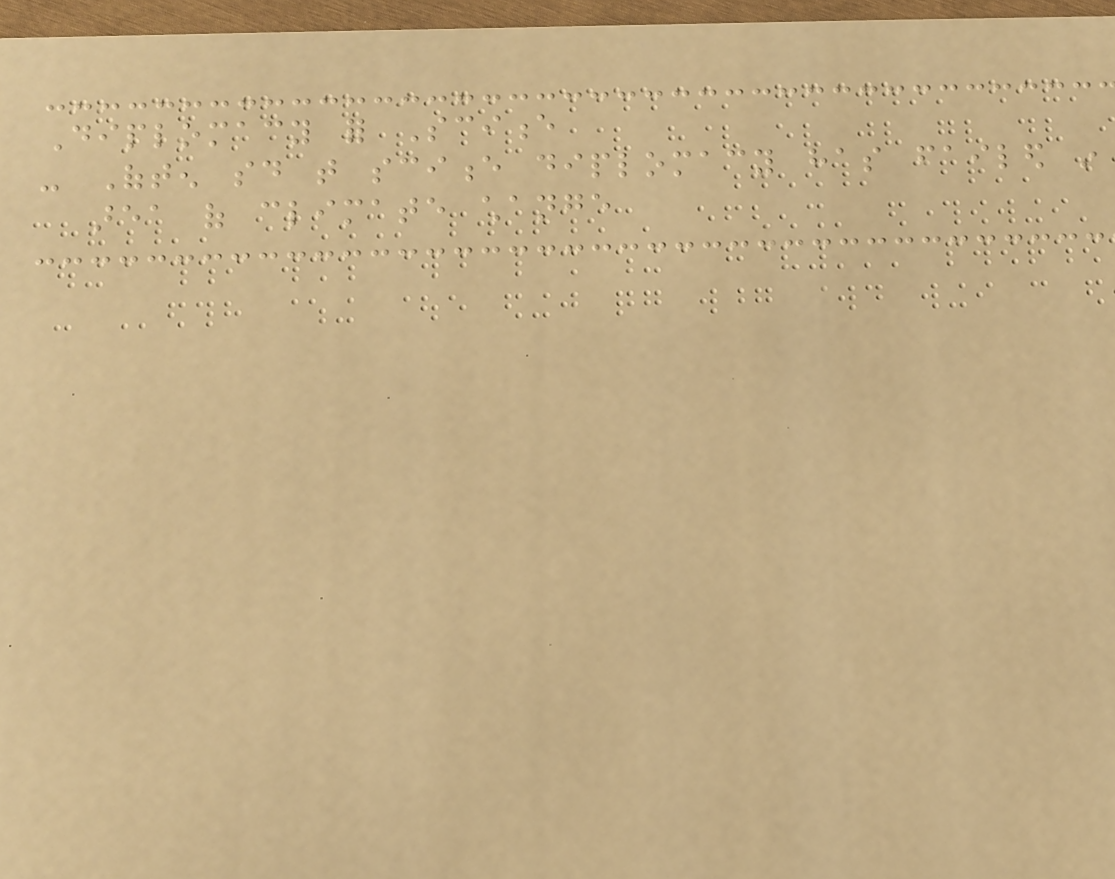Diplomacy for Science
- Often said that science diplomacy has failed in
area of climate change
